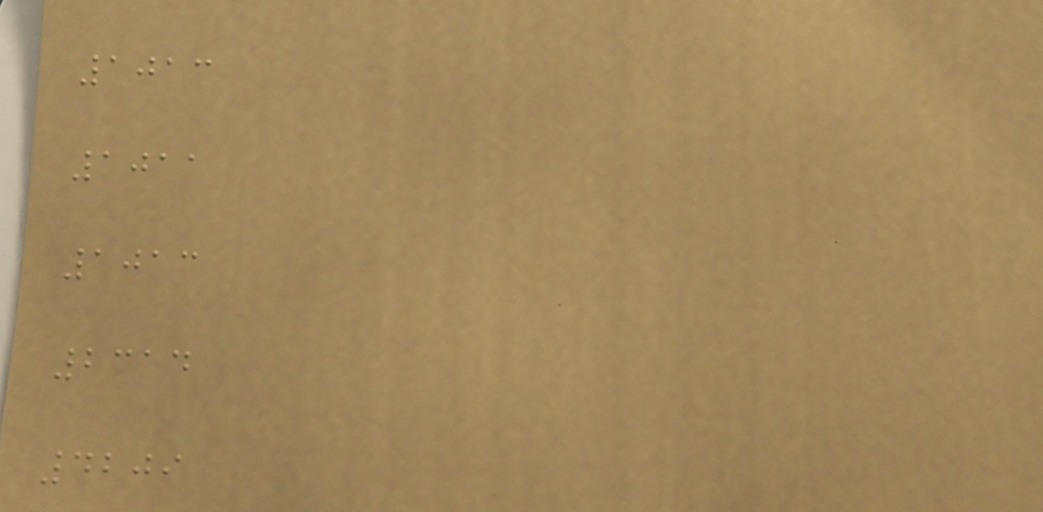1013
1011
1013
2314
4209
